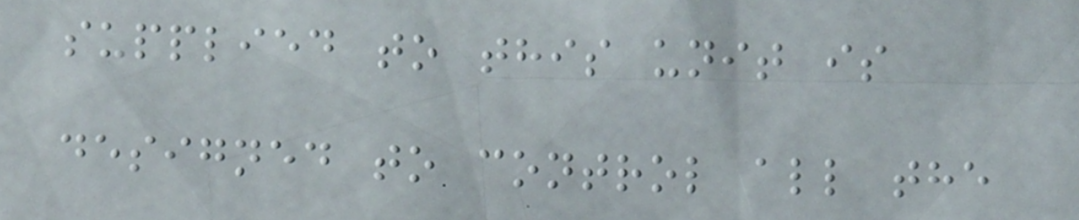supplied to this unit is
designed to control all the
